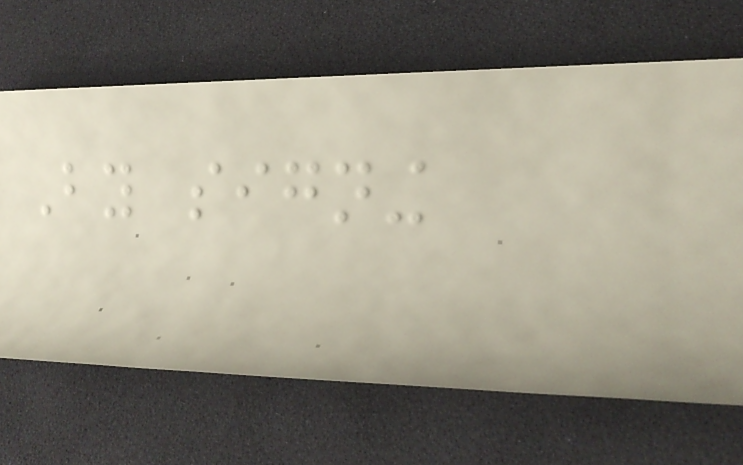By signing
